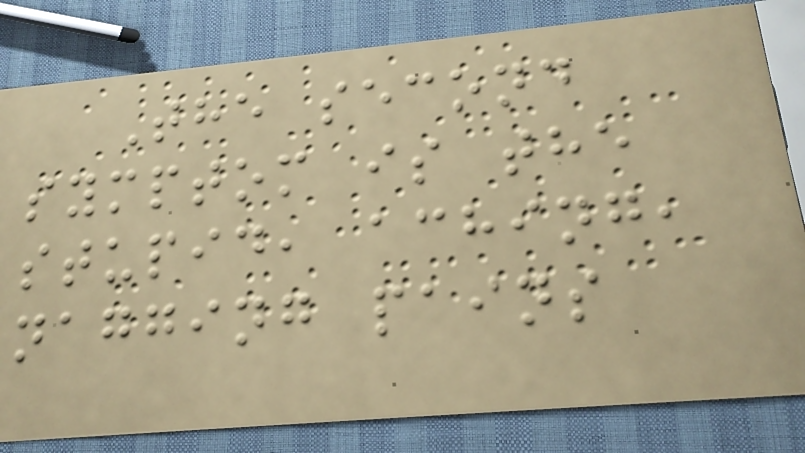The second
symptom is the
stupid, aching,
nagging pains
